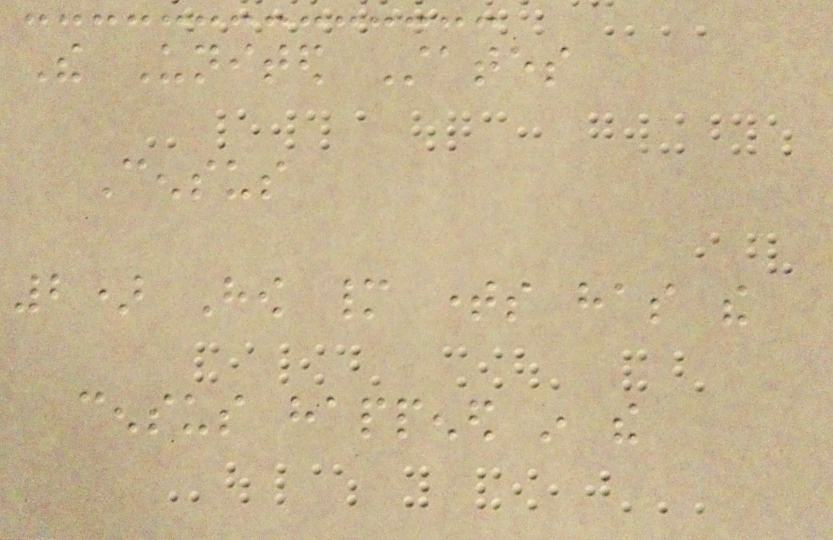The United States
Census
2) How many times has the
census happened in the
